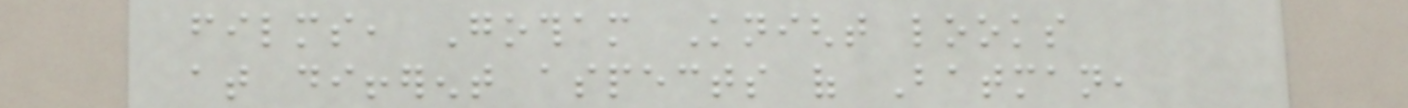films, Gotham Knight looks
at different aspects of Batman,
